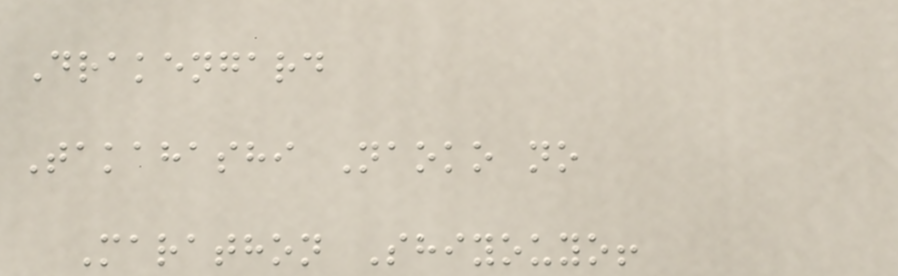Drakengard
Takahashi Naoko no
Marathon Shiyouyo!
